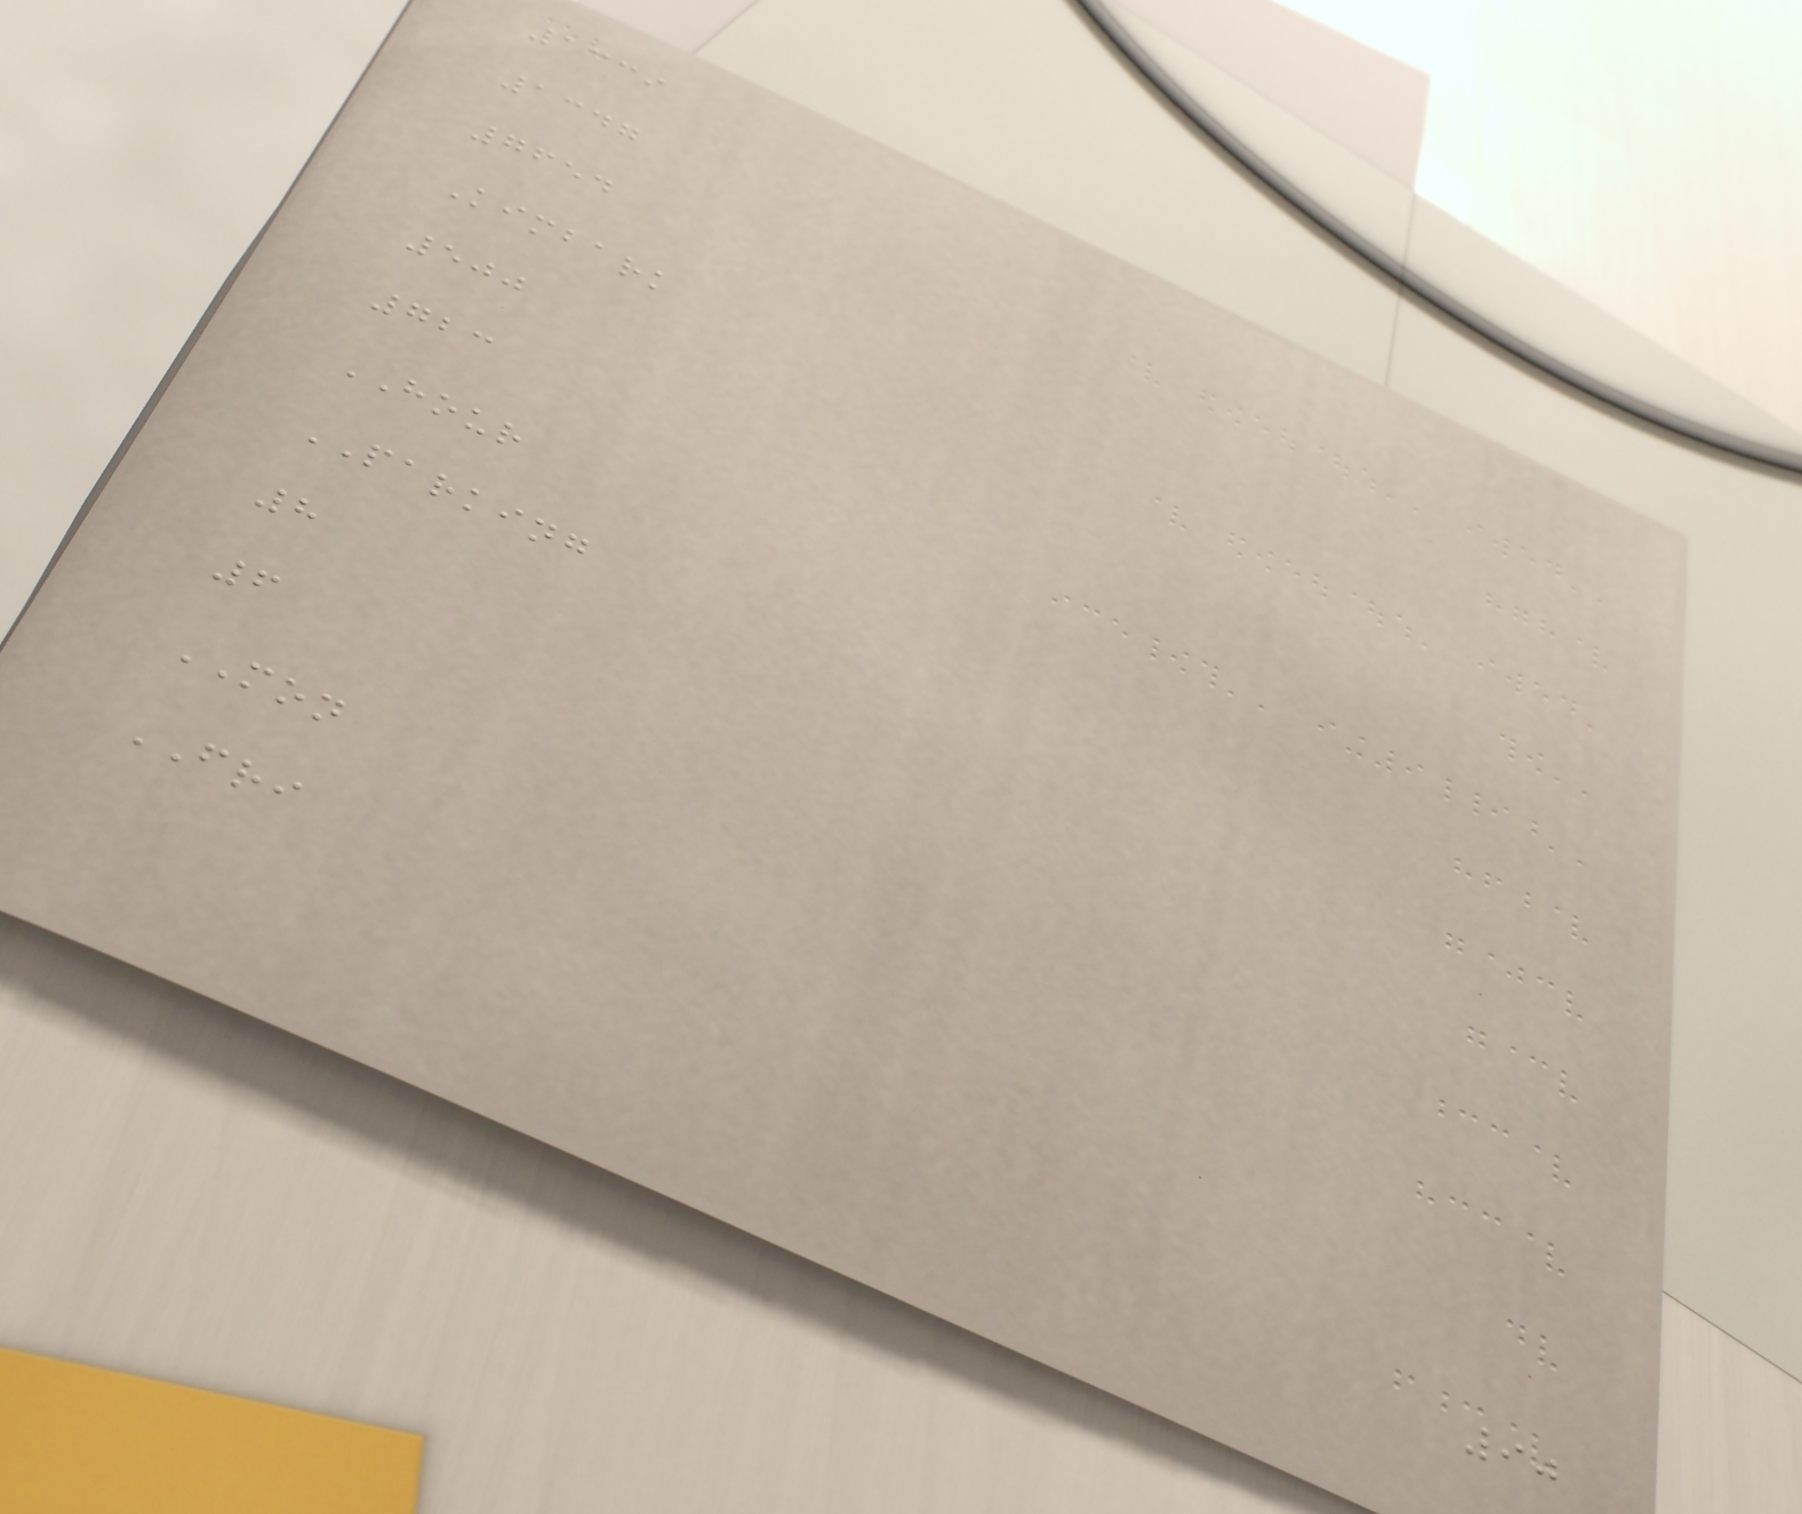1339
1347
7654
Kimbark
500
723
HOUR
PARKING
8
6
MON
FRI
90
